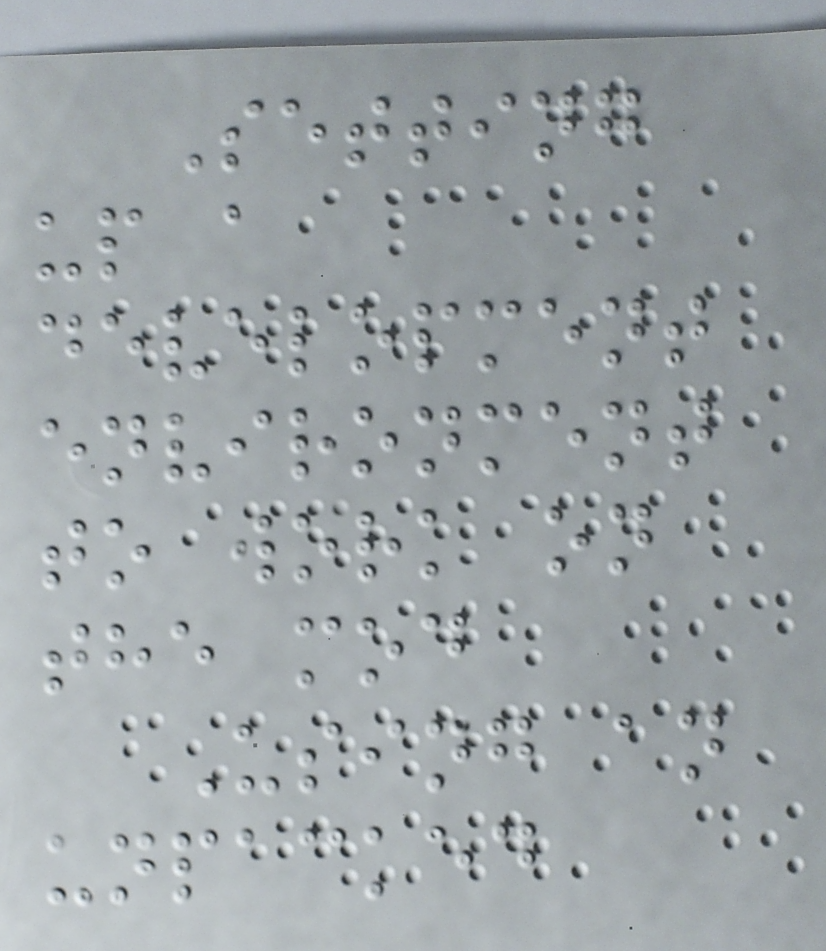Setting
up a
development
environment
to work on
the mod
Using an
unpacked
